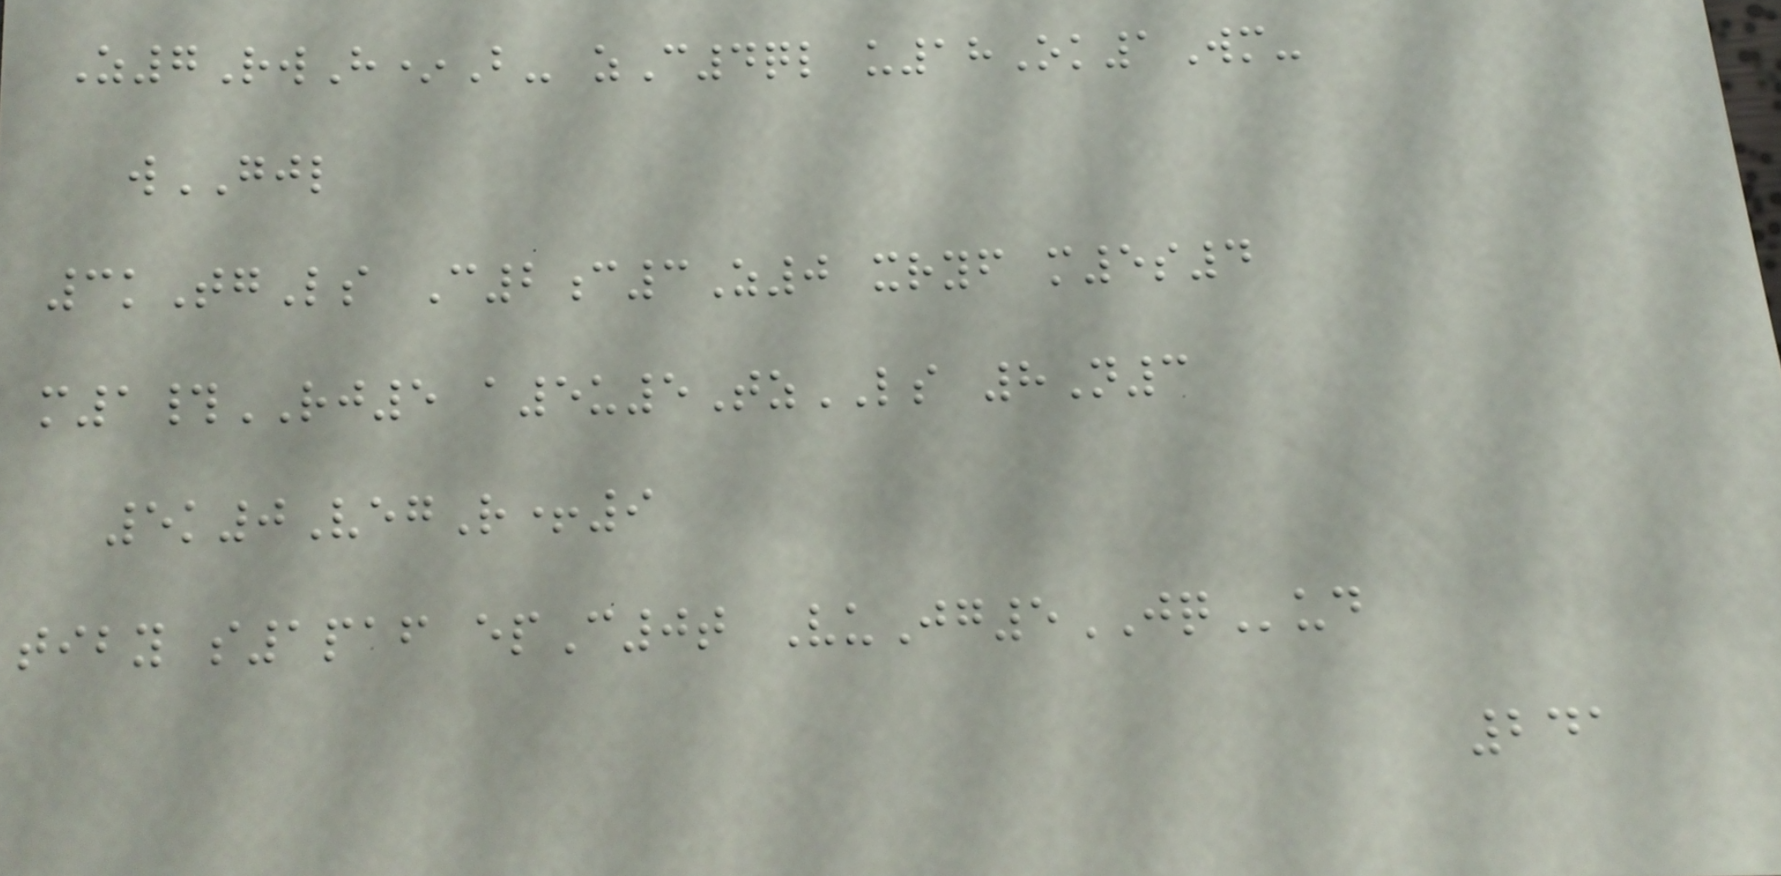Z7RwH*B- zC4ql u18Ok1Wm-
wGJL
3kTgLs C2c3Z0 xryf m5s4
m1#RJ5 a5u5TzLS 8N3
5k0VegR+9
tiby s1paf epC0t VuJg5JQud
241
